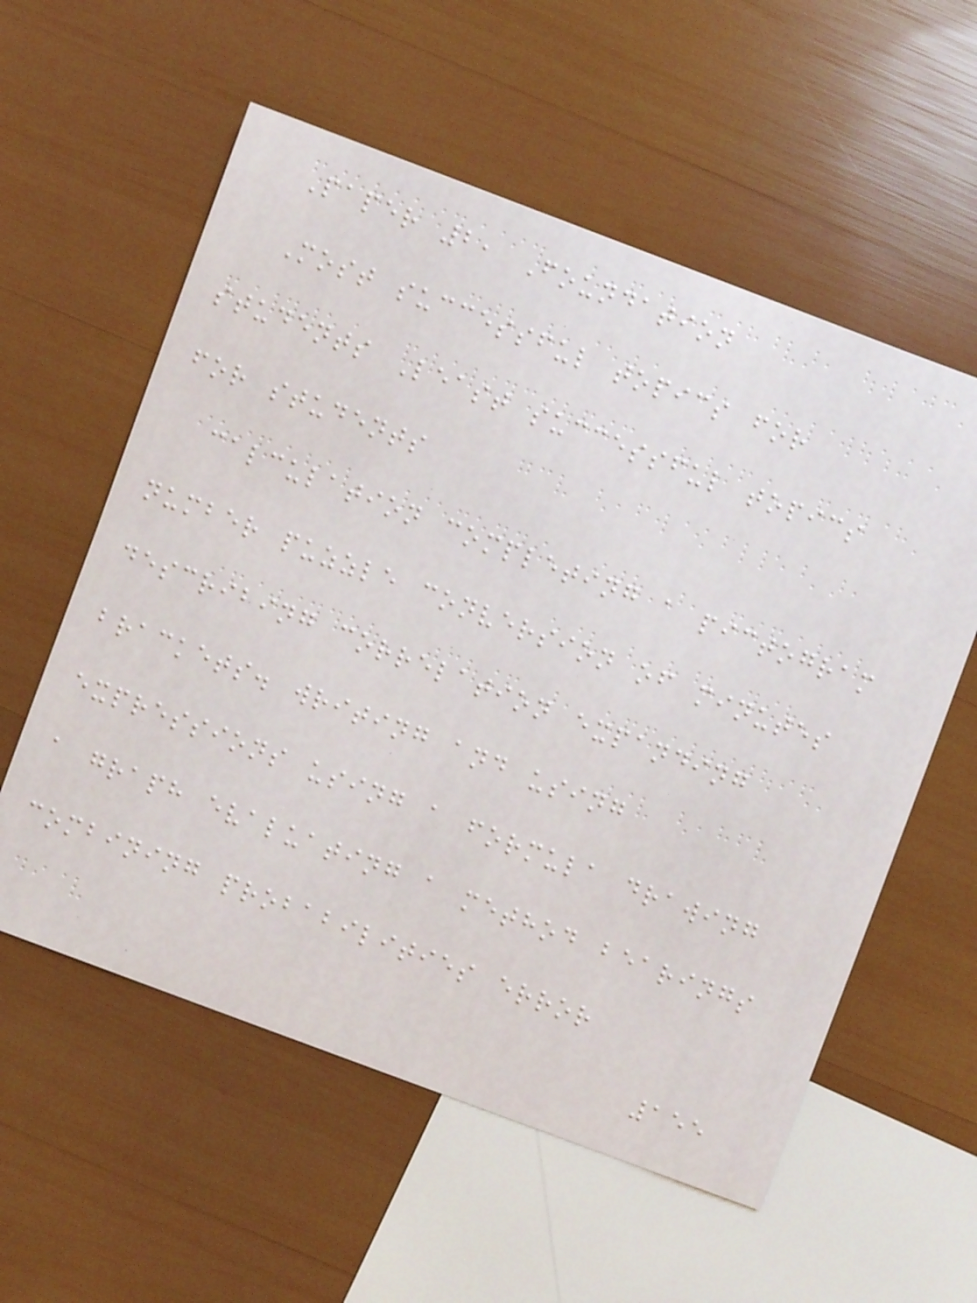Paper 2, Foundation
Most successful topics for
students Least successful topics
for students
calculation completing a pictogram
number puzzle conversion of minutes
describing correlation expanding
brackets. writing and using
expressions using a formula drawing
a graph evaluating a method bearings
combining probabilities error
155
